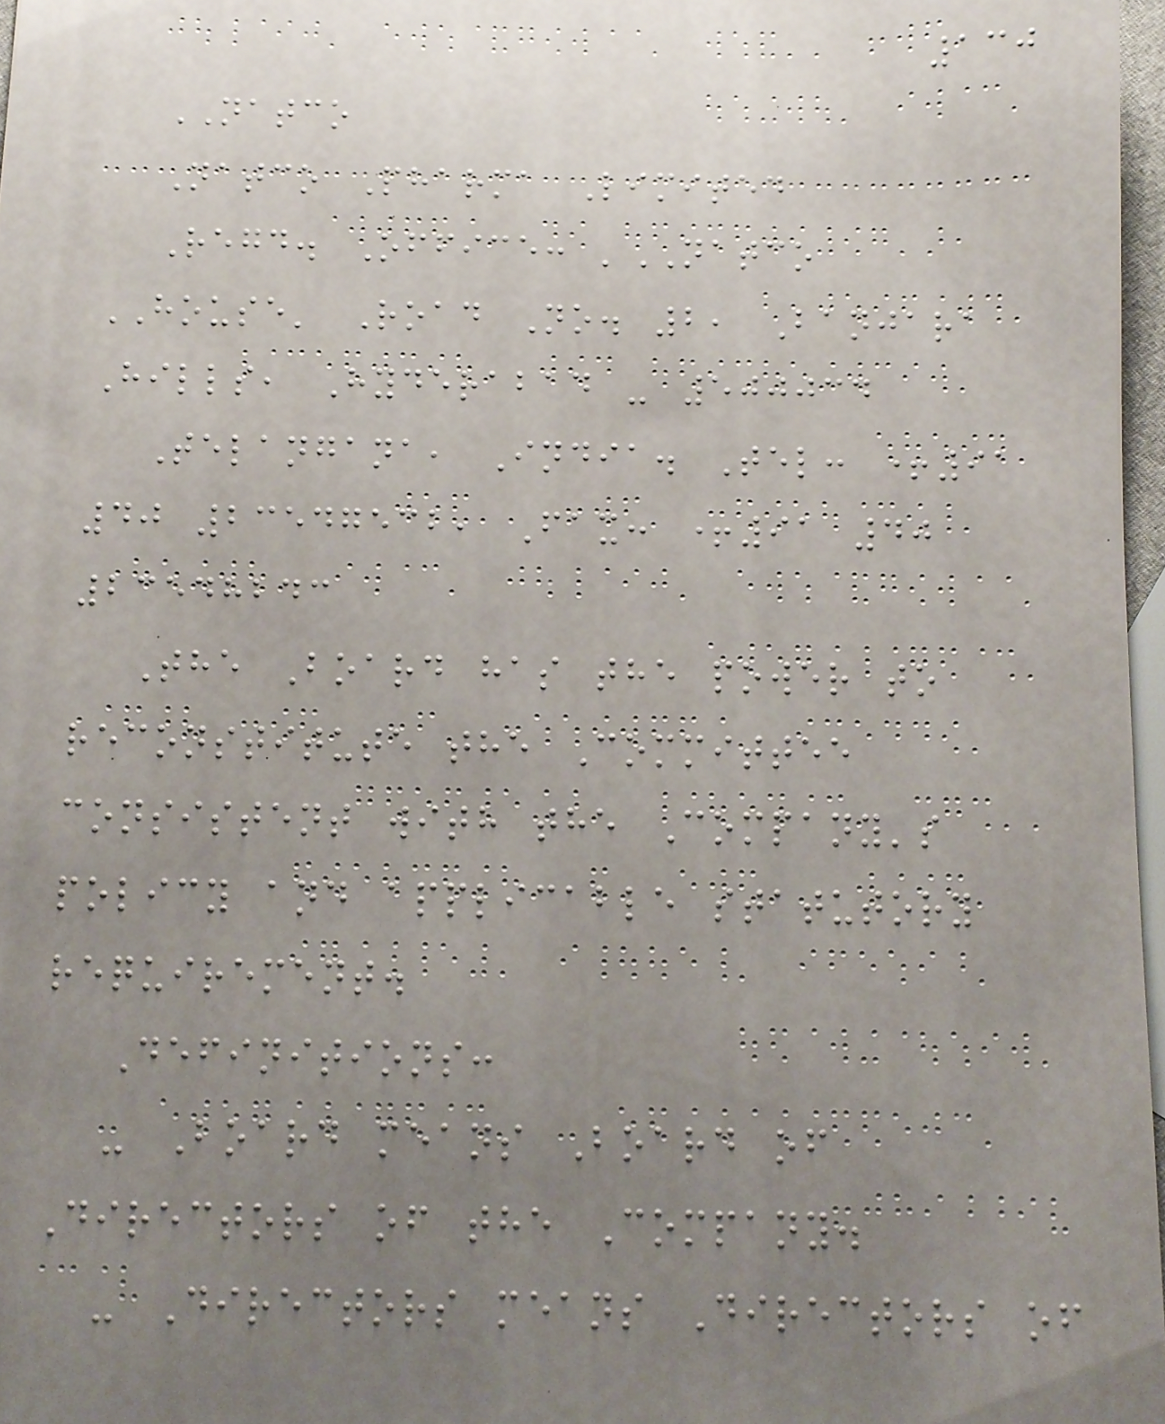130
NATCO
Natco Pharma Limited
Regd. Office: 'NATCO
HOUSE' Road No. 2, Banjara
Hills, Hyderabad - 500034
Telangana, India. Tel: +91
40 23547532, Fax: +91 40
23548243
The Board has the power to
reconstitute the Committee
consistent with the Company's
policy and applicable statutory
requirement.
Definitions:
- Board means Board of
Directors of the Company.
- Directors means Directors of
